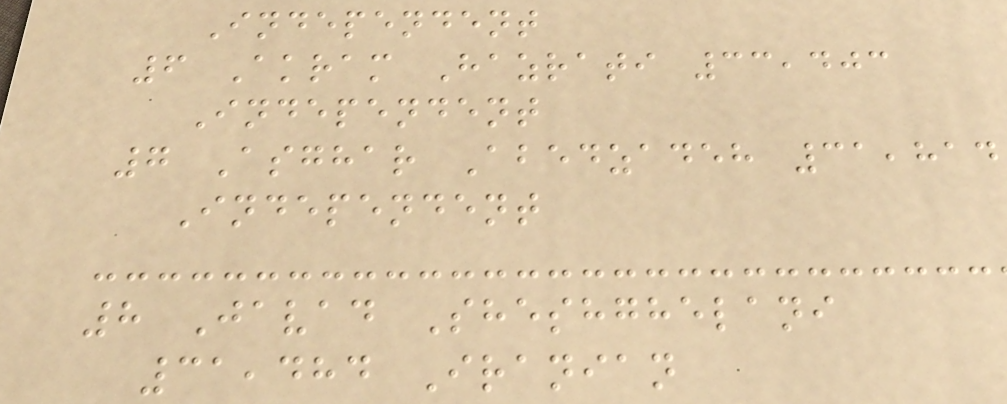Independent
6 Akram Hazrati 33,403
Independent
7 Asghar Abedzadeh 31,814
Independent
8 Javad Sheshghelani
31,484 Iranian
